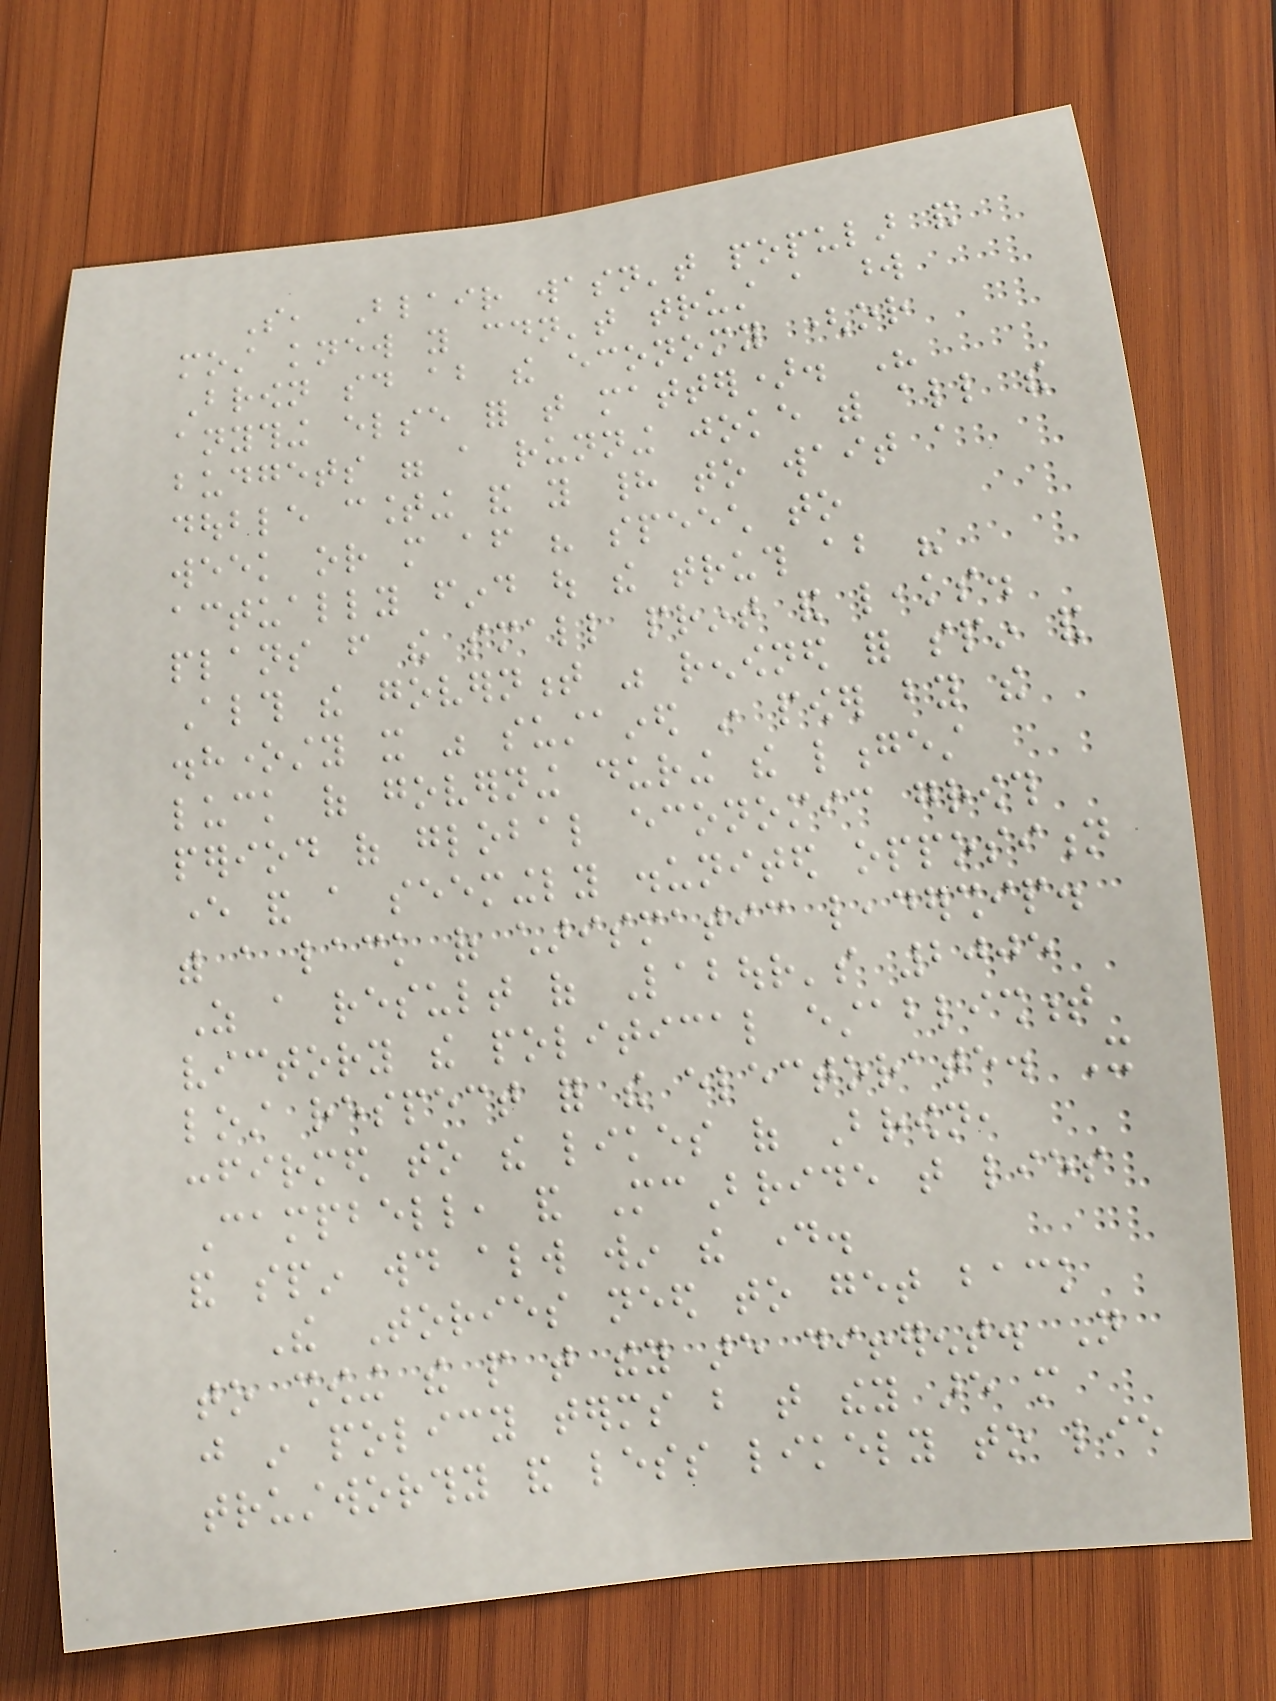So, Blair wasn't popular and
most knew you couldn't trust a word
Brown said about the economy (or
anything else for that matter). His
budgets were a running joke with all the
double counting and you had to wait a
week or more after his speech to
actually find out the truth about his
plans from the small print and leaks.
Although the government was renowned for spin and
dishonesty it was sustained in power by the
luck of governing during the longest
period of global economic growth
ever and a seemingly disunited opposition
with a lack of charismatic leadership.
As a result of Labour's 2005
victory the political establishment
lost respect for the electorate. It
confirmed to the likes of Brown,
Campbell, and McBride that lies
and spin would always win the day.
The Tories need to get back
to showing the people that they are different. Not
just in policy terms but that they are more
trustworthy and less likely to lie
